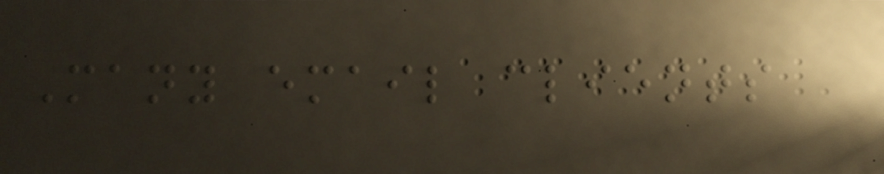Many email clients
